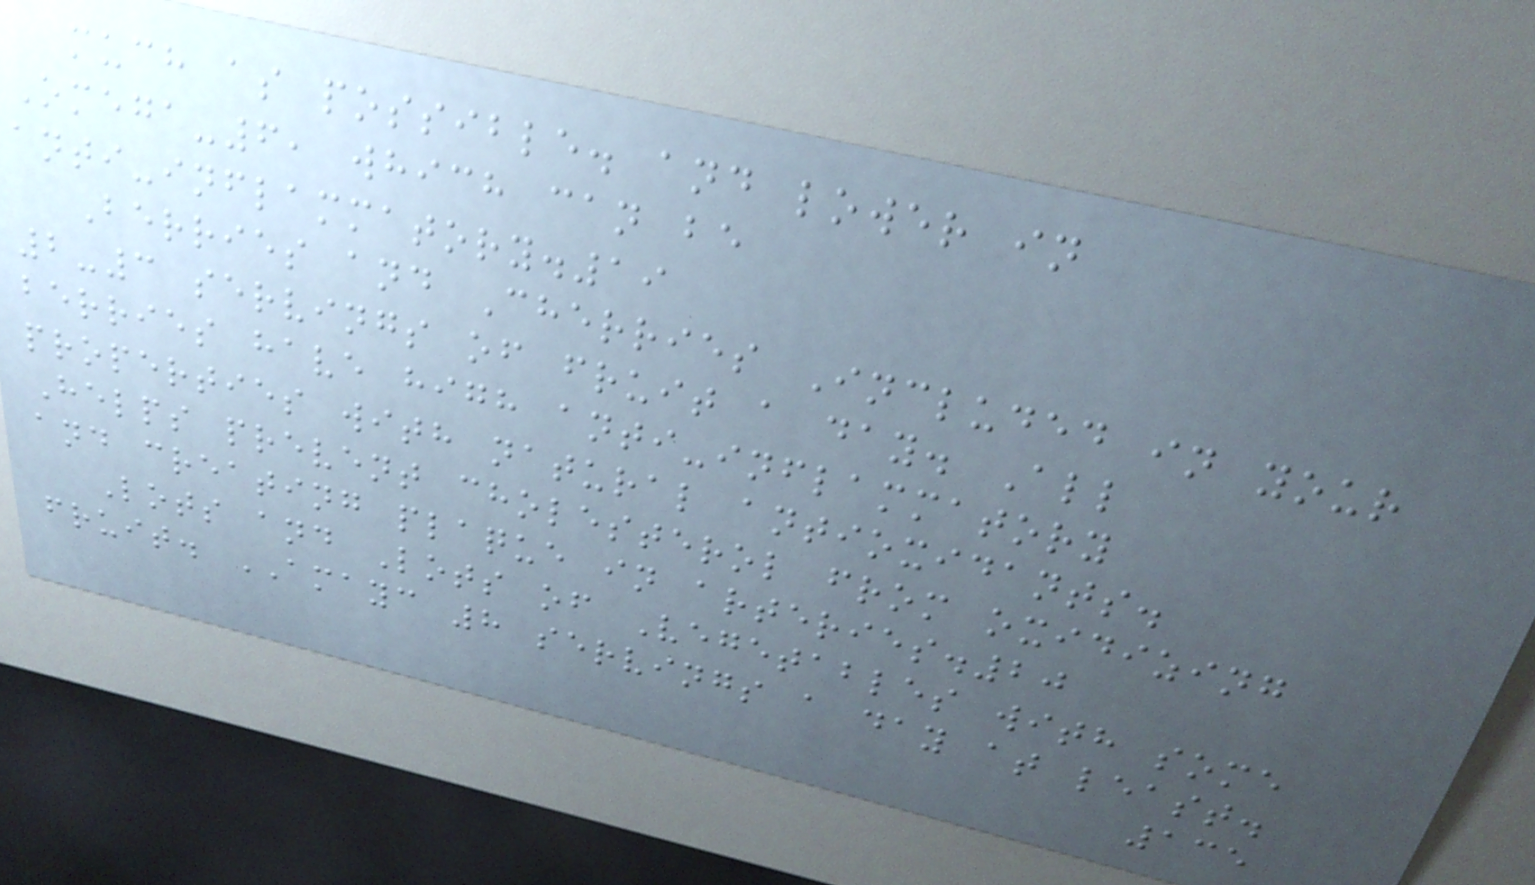much as possible. and lower in
Omega-6, which can be
anti-inflammatory.19
Berries and Cherries Included in your
2-3 servings of fruit a day. All
berries have high anti-inflammatory
properties with natural antioxidants.
Helps prevent cholesterol from oxidizing
and creating plaque in arteries.20
Lots and Lots of Vegetables with some
fruit. AMAYC 8 servings a day at least.
135
